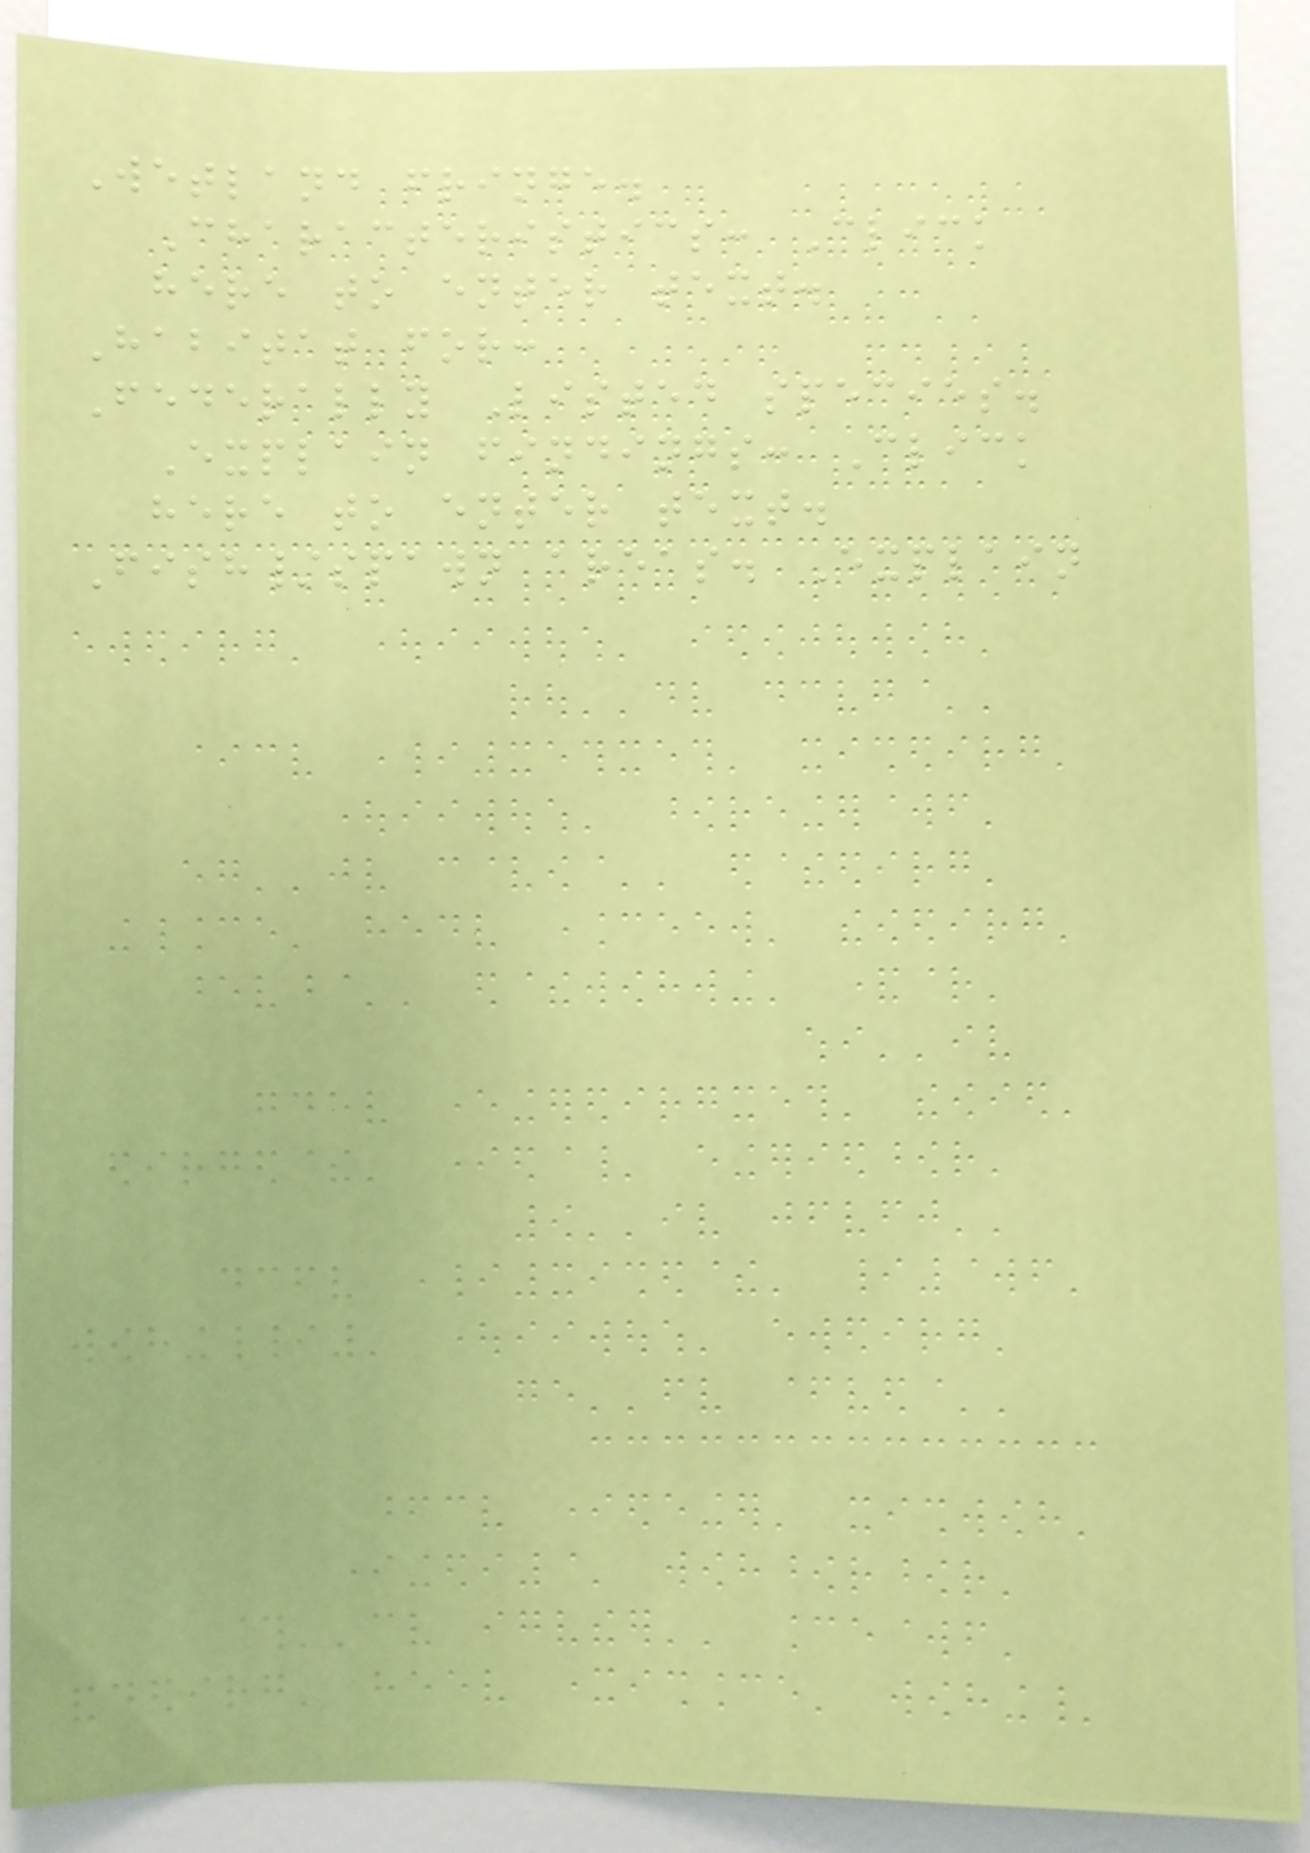Wetland fringe.
Characteristics: Click
here to enter text.
Habitat for:
Federally Listed species.
Explain findings: Click
here to enter text.
Fish/spawn areas. Explain
